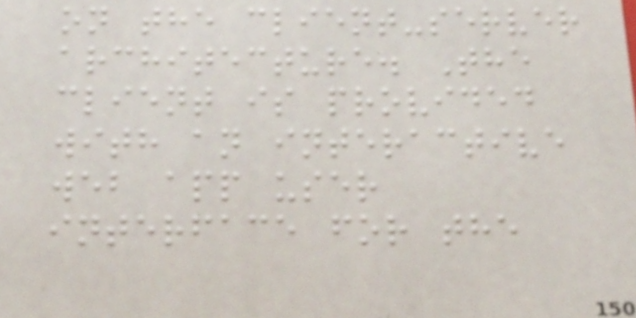on the client-server
architecture. The
client is provided
with an interactive
web app user
interface for the
